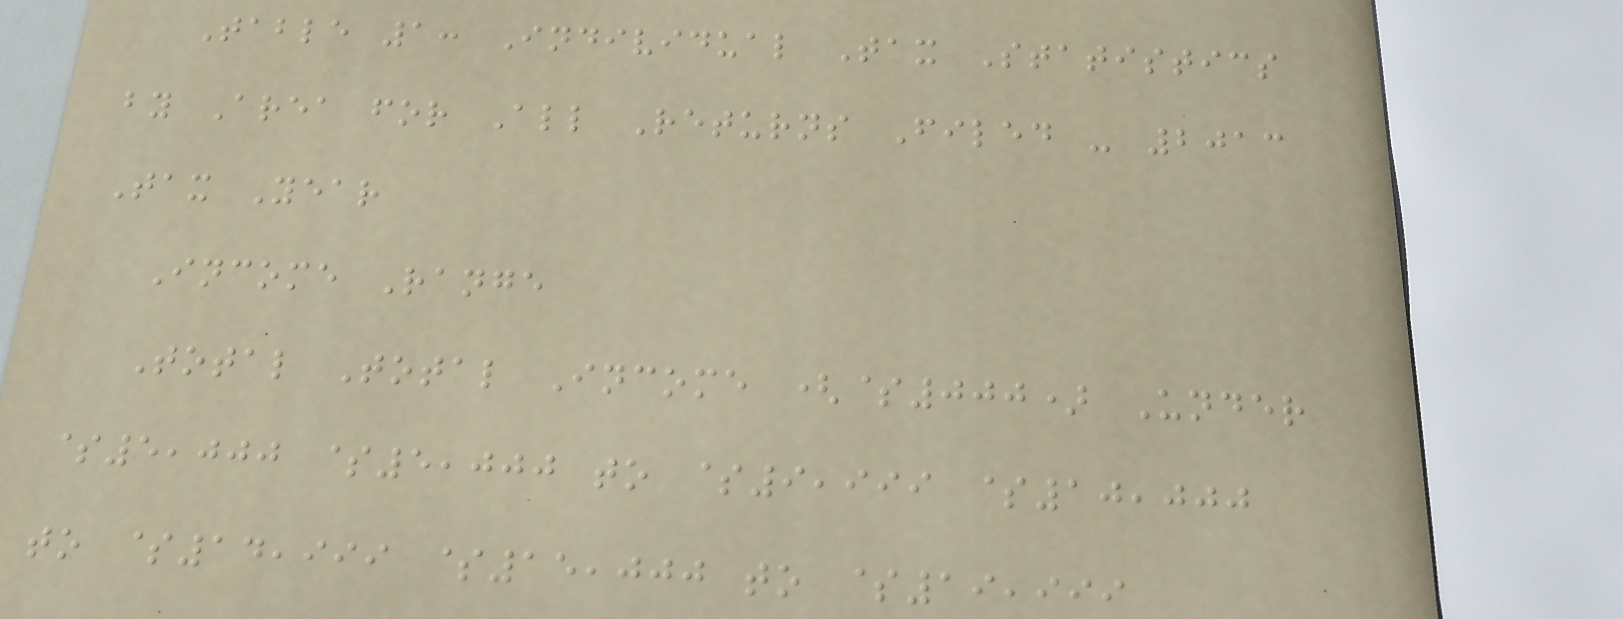Table 1: Individual Tax Statistics
by Area for All Returns Filed - 2013
Tax Year
Income Range
Total Total Income ($000) Under
$5,000 $5,000 to $9,999 $10,000
to $14,999 $15,000 to $19,999
